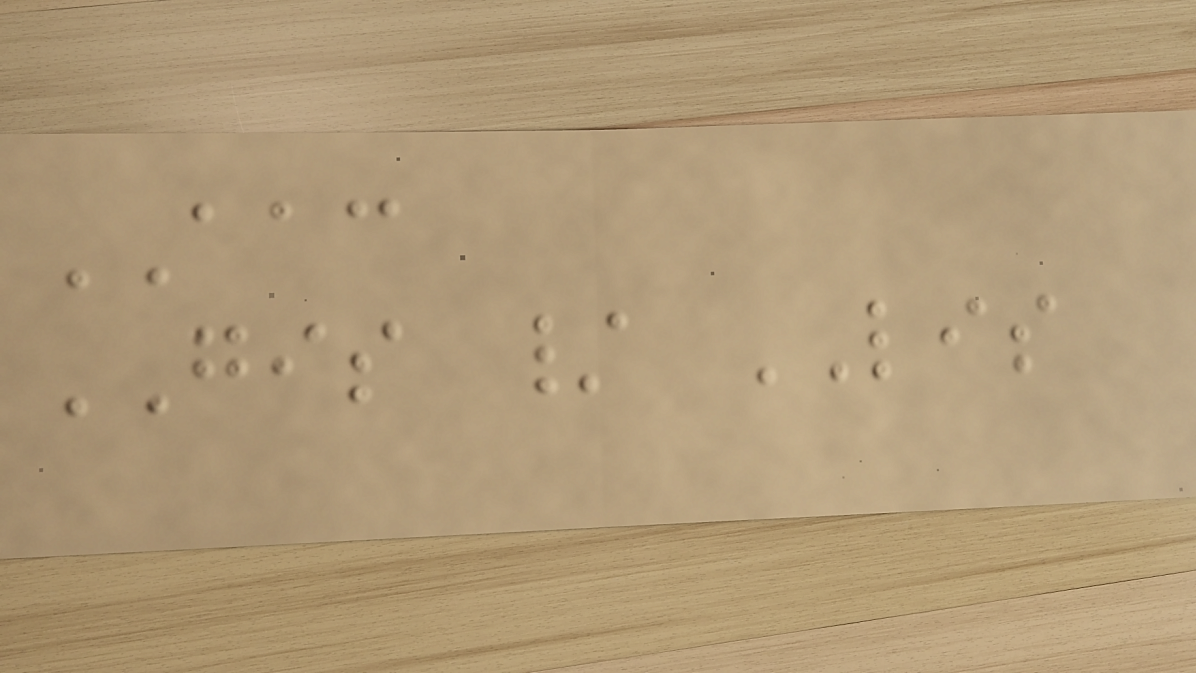AAC
GIS / LIS
